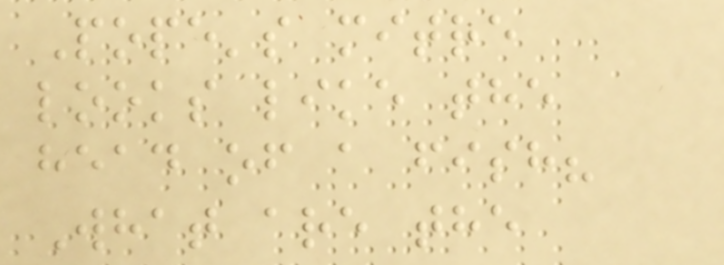Pope's mitre
looks like the
head of a fish?
What are the
